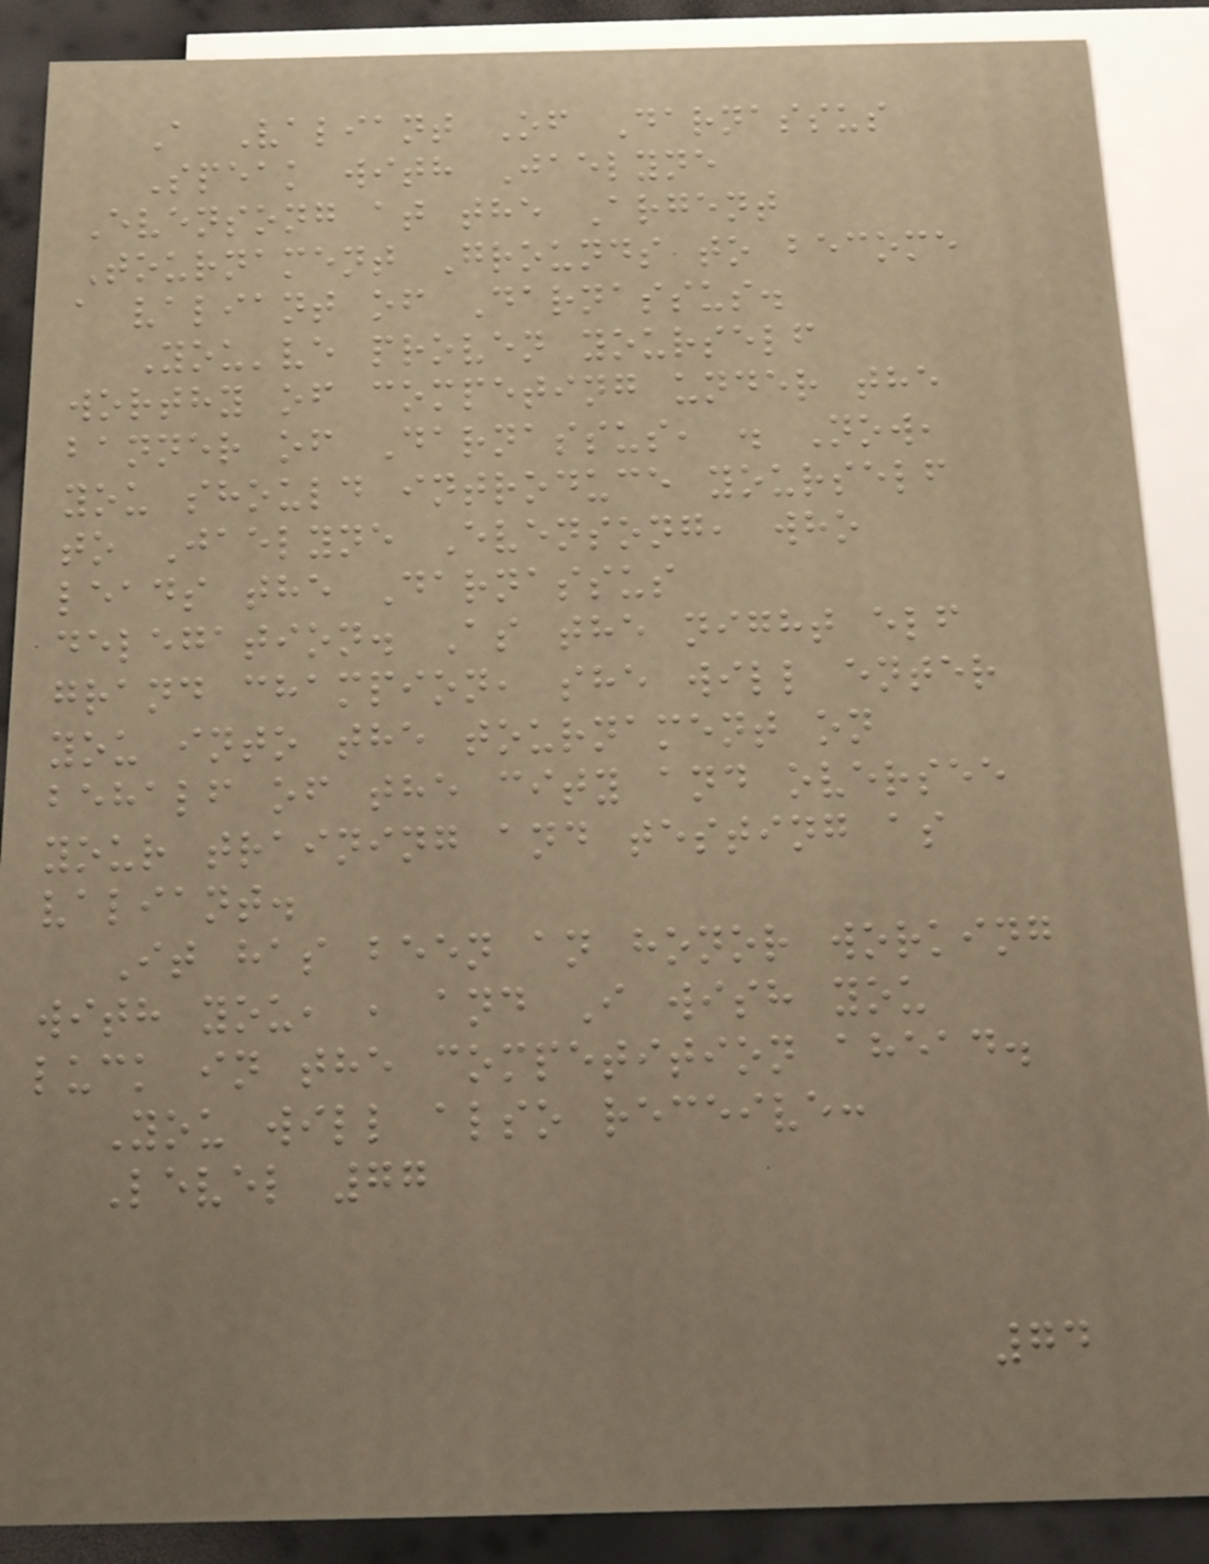A Valiant Of Darnassus
Speak with Jaelyne
Evensong at the Argent
Tournament Grounds to become
a valiant of Darnassus.
You've proven yourself
worthy of competing under the
banner of Darnassus, . Now,
you should introduce yourself
to Jaelyne Evensong, who
leads the Darnassus
delegation. As the night elf
grand champion, she will enter
you into the tournament on
behalf of the city and oversee
your training and testing as
valiant.
It has been an honor working
with you, , and I wish you
luck in the competition ahead.
You will also receive:
Level 77
74
